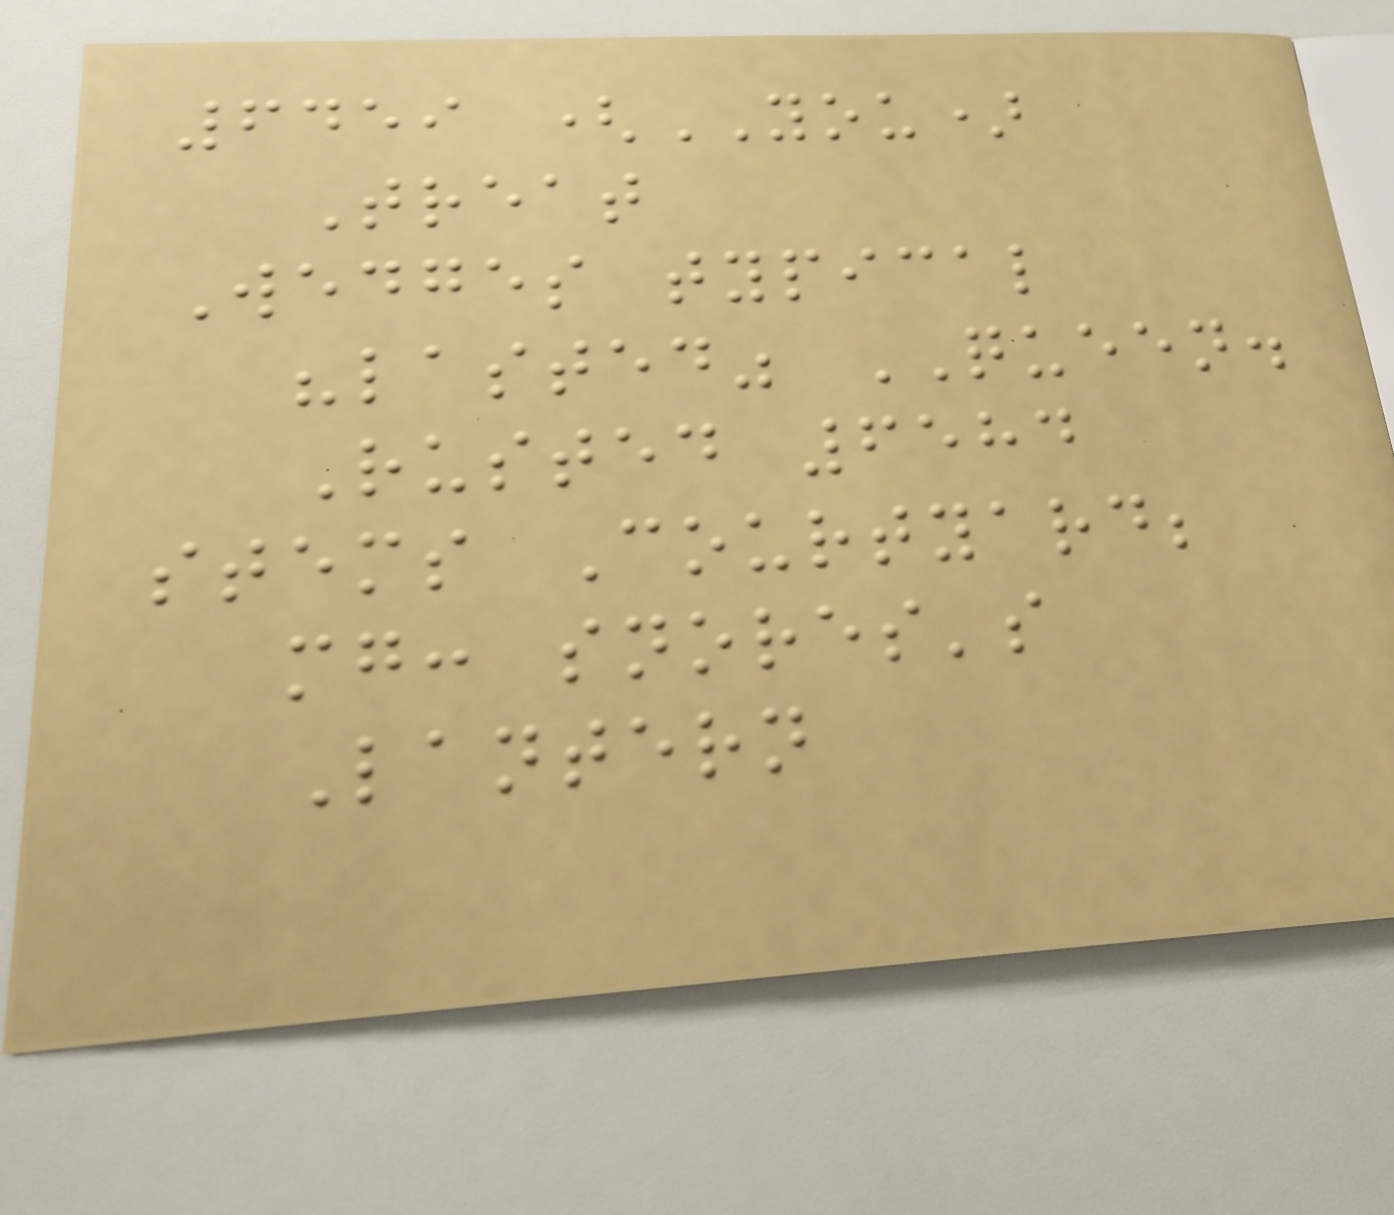6459 (YOU)
Treat
Wedges typical
"lasted" QUEEN.
Rusted 6584
stems Courtyard;
mg: snores's
Lantern
